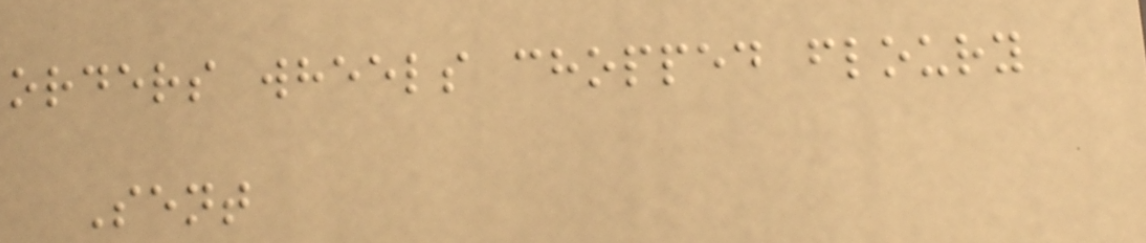orders wheels chopped floury
Sent
